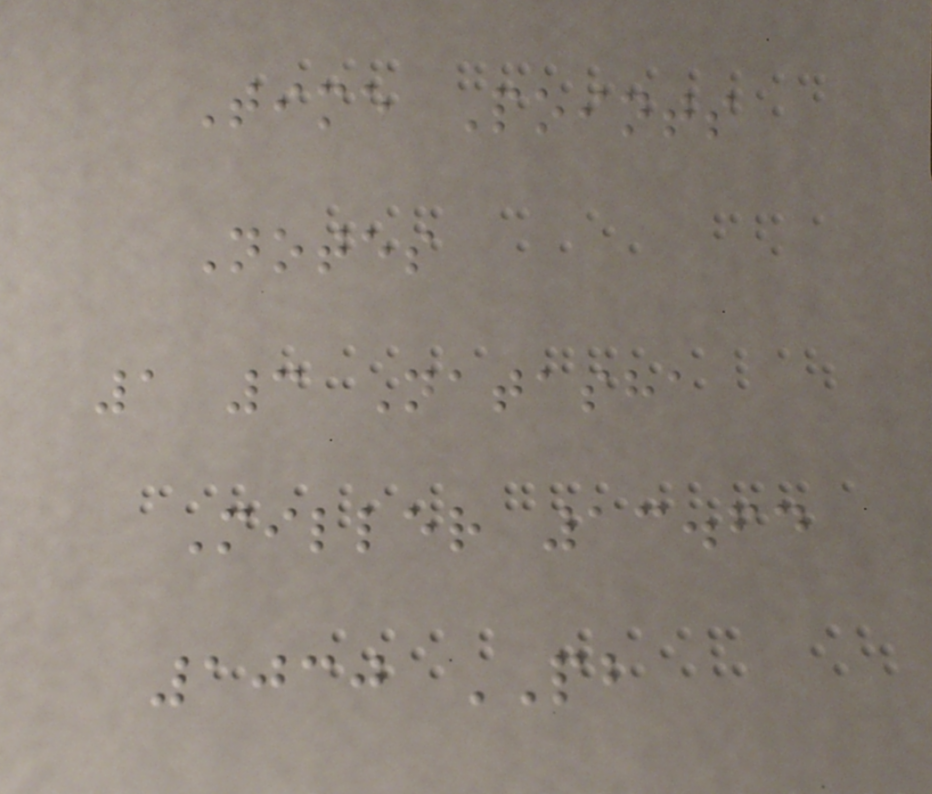Time Points
Notes
1 3 Natasha
Miller 13.64
1030 PB
